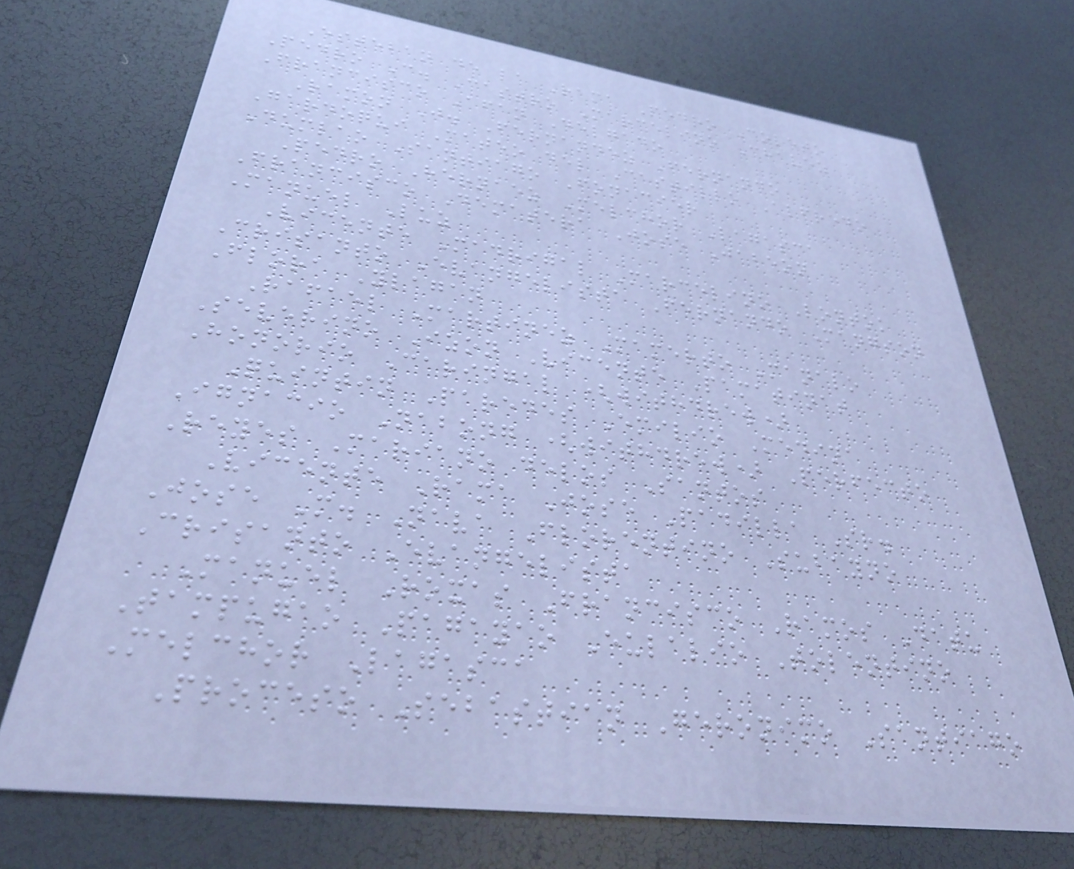Esteban de la Rama Pedro Coleto
Pedro C. Castro Marcelino Chavez
Francisco Afan Delgado
Ramon J. Fernandez Fernando
Gardoqui Mateo del Castillo Alfredo
Dumlao Santiago Fonacier
Pedro Hernaez Melchor Lagasca
Francisco Dematera Jose Jabeon
Manuel Luz
Vicente Madrigal Marcelino Lontok
Crisanto Evangelista Fernando Mangson
Flora Ylagan
Rafael Martinez Mamerto Manalo
Severino Izon Vicente Pamatinat
Honorio Caringal (withdrew)
Quintin Paredes Emilio Medina
Ignacio Nabong (withdrew) Perfecto
Reyes Mariano delos Santos
Vicente Rama Jose Padilla Sr.
Jose M. Nava Florentino Subayno
Crisanto Evangelista
Manuel Roxas Francisco Ramos Datu
Tampugao Pagayao Eulalio Tolentino
Melchor Lagasca
Proceso Sebastian Geronimo Santiago
